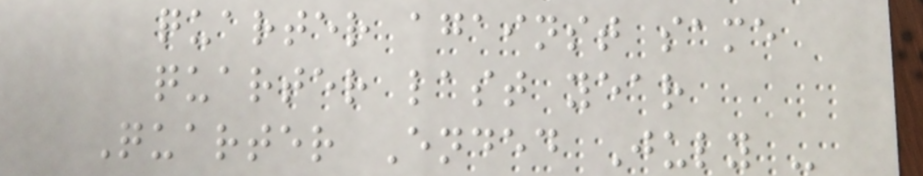quarter against same
quarter last year
Quarter Ended July -
